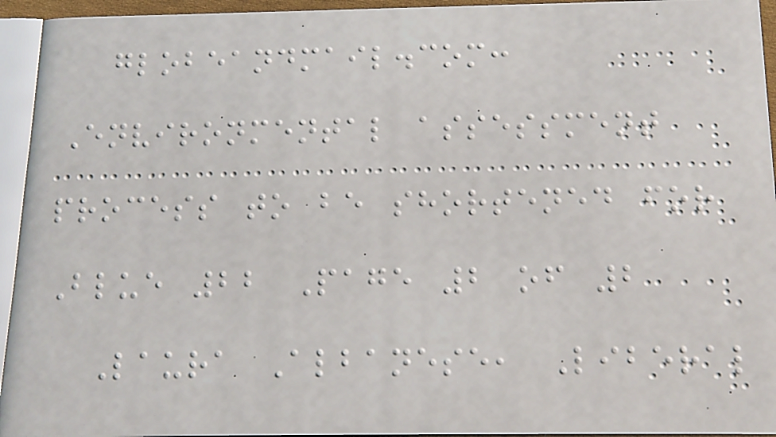globeandmail.com:
Environmental assessment
process to be shortened for
Blue 22 Page 2 of 2
Laura Albanese, Liberal
